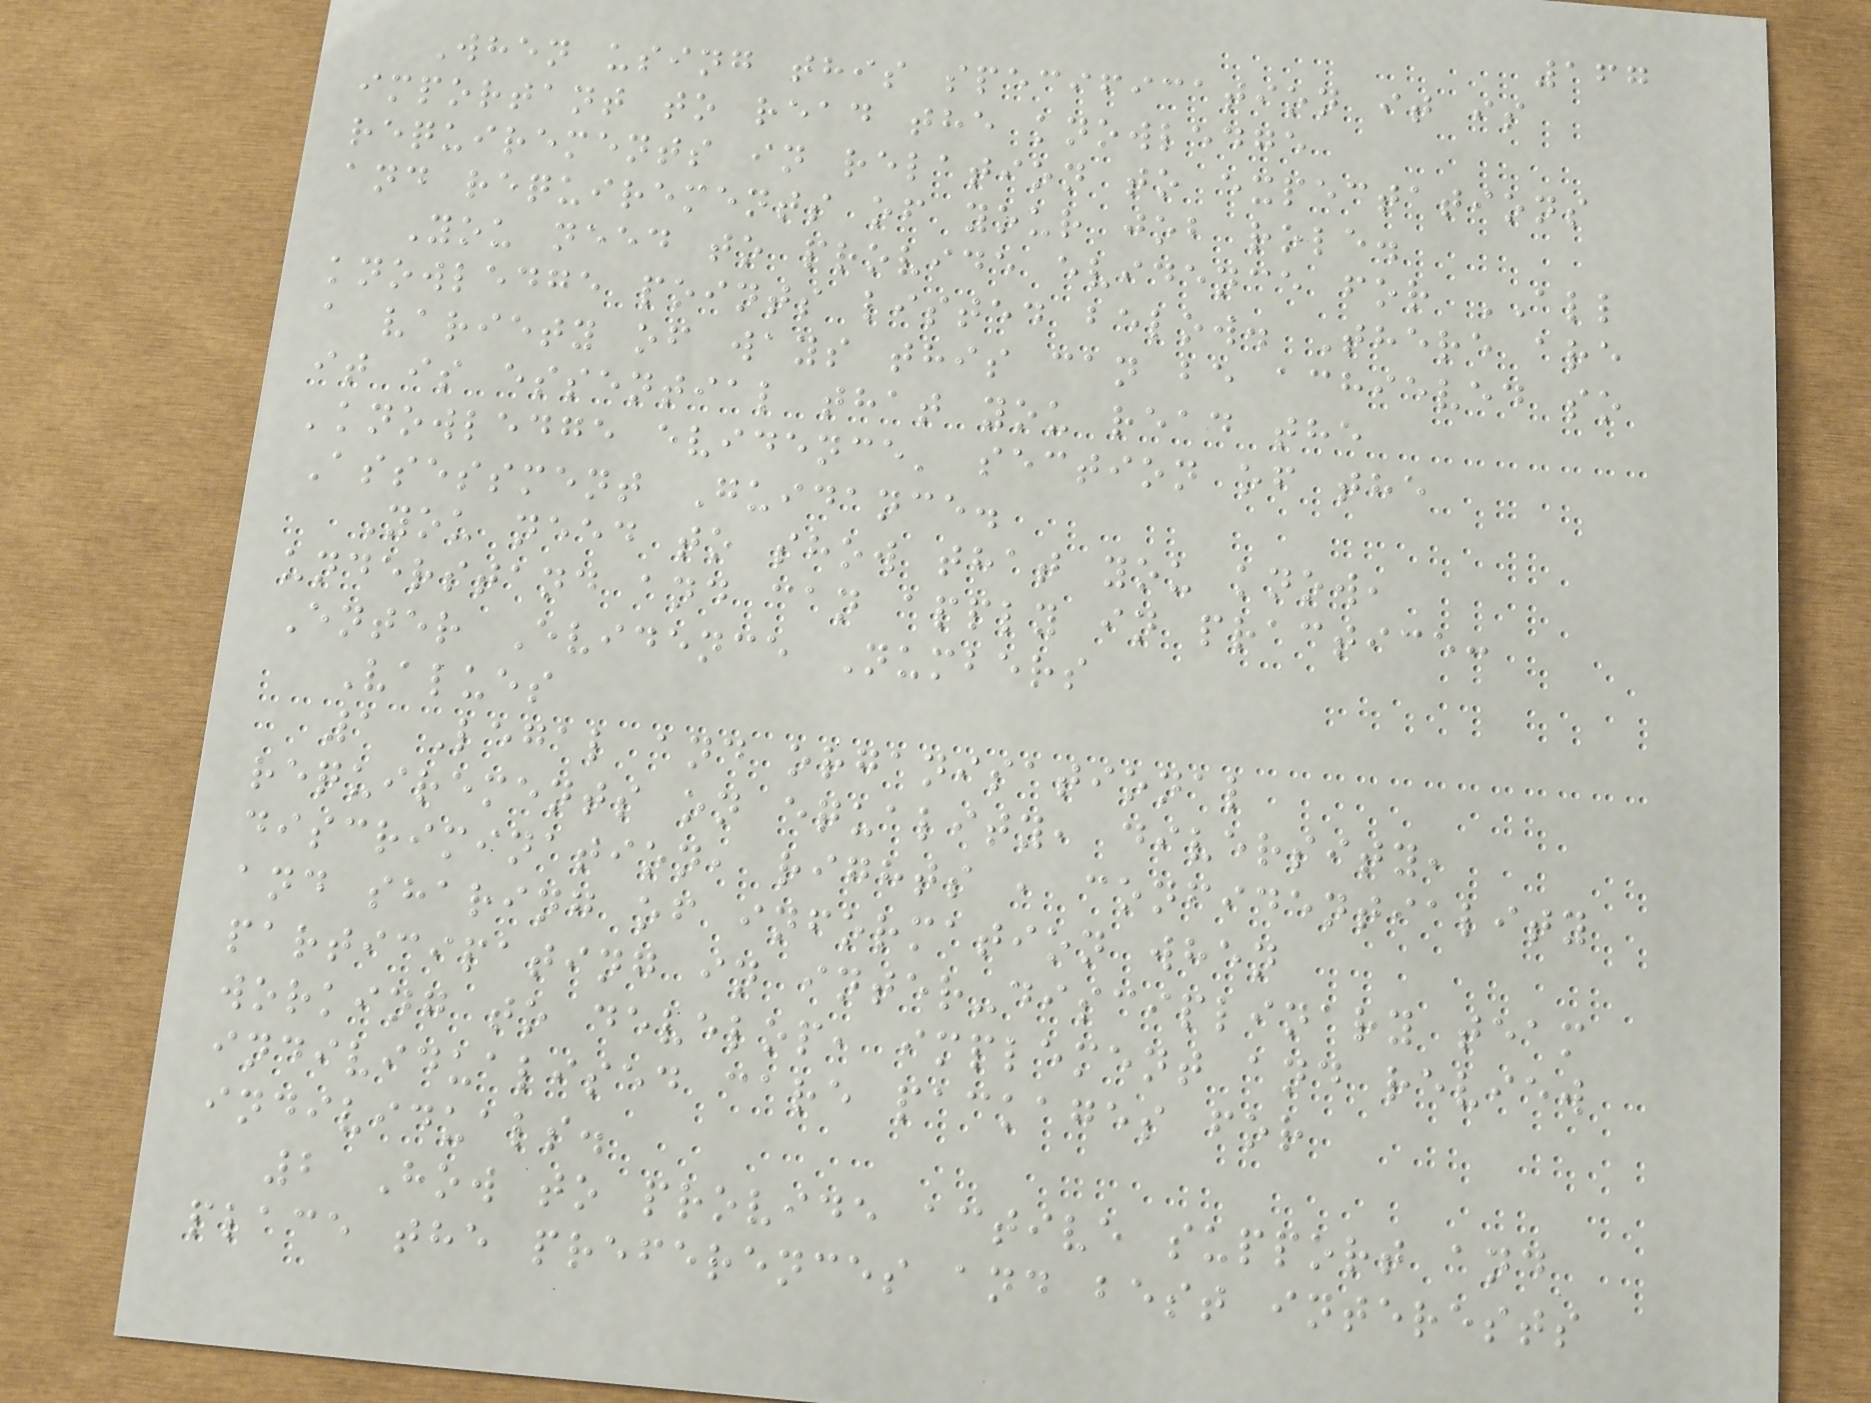167
When using this specification it is
important to read the knowledge
requirements in relation to expectations
and requirements of your job role.
You need to provide evidence for ALL
knowledge points listed below. There are
a variety of ways this can be achieved so
it is essential that you read the
'knowledge evidence' section of the
Assessment Guidance.
You need to show that you know,
understand and can apply in practice:
Enter Evidence Numbers
Values
1 Legal and organisational
requirements on equality, diversity,
discrimination, rights , confidentiality
and sharing of information when
participating in inter-disciplinary team
working to develop, implement and review
individualised care packages for
individuals.
2 How to provide active support and
place the preferences and best interests
